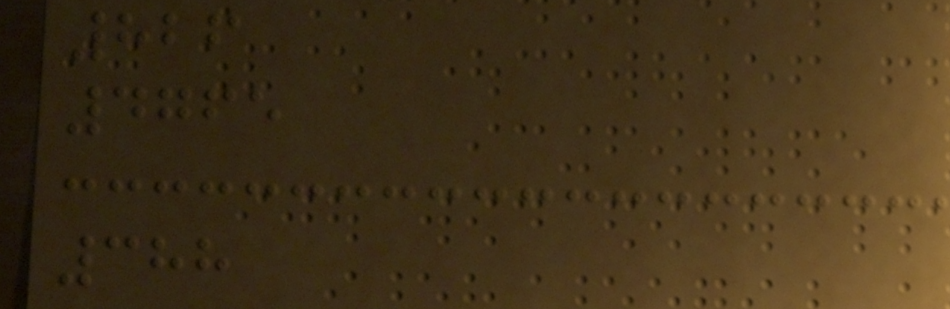826
4765
388
